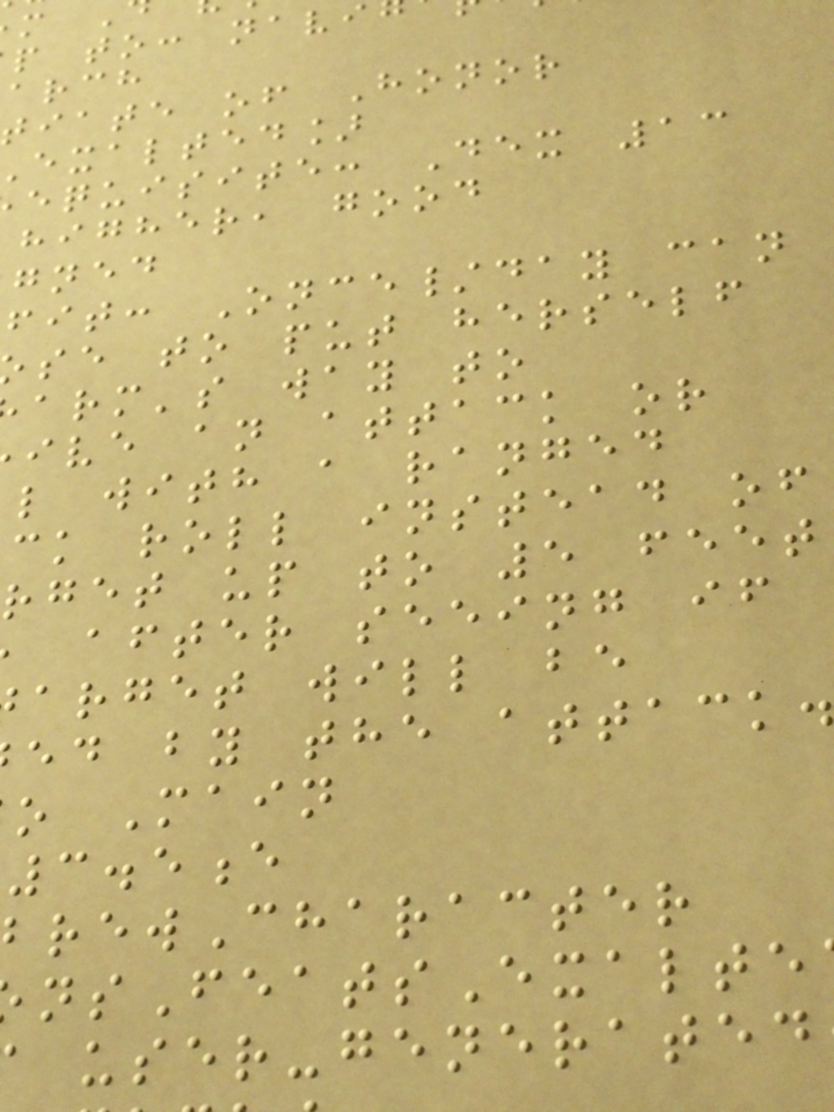p to: navi
arch
tiate of Honor
exalted]
equisite: Dex 13
higher, good
gned
fit: Once/day can
se to put herself
arm's way to
ive an attack or
l with a ranged
ck roll instead of
rget up to 5 feet
after seeing if
arget will be
ed by the attack.
o Main
3.5e
rewCharacter
user-generated
